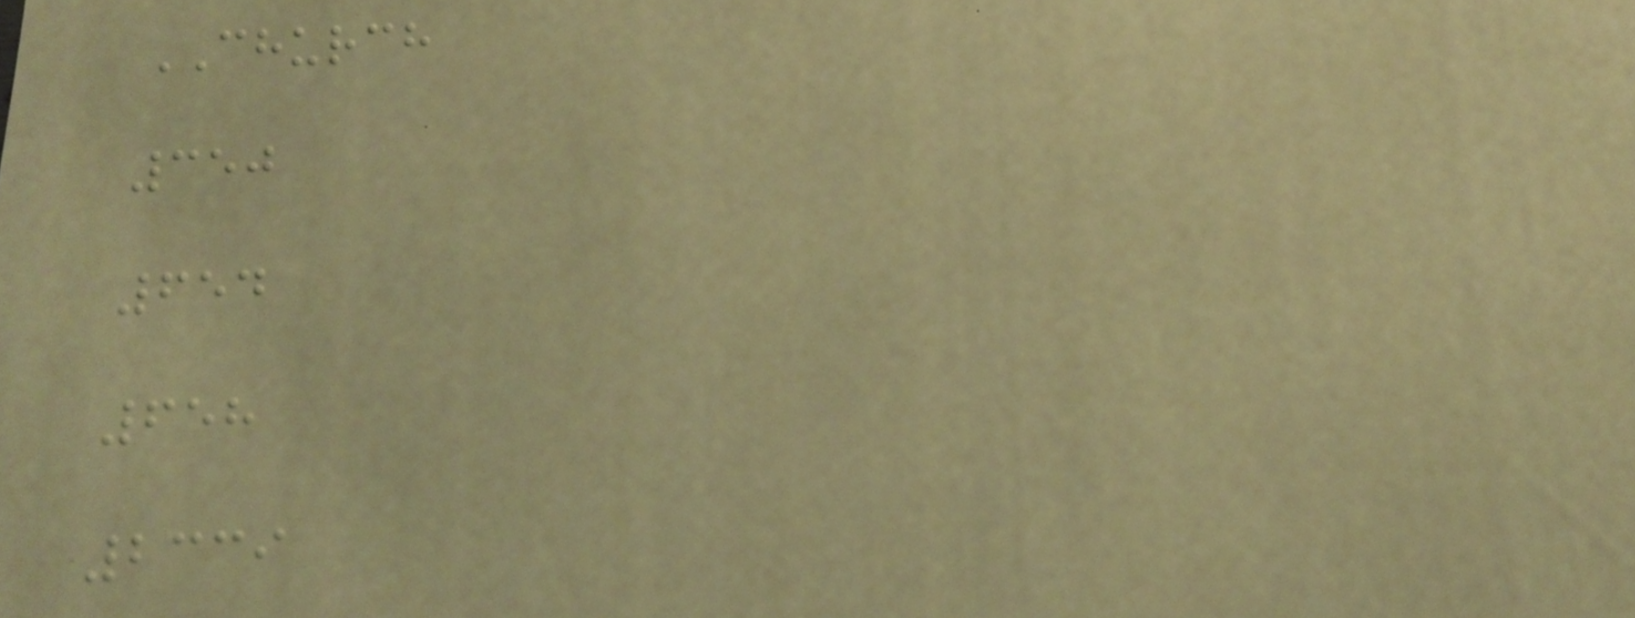CHURCH
350
654
658
2339
